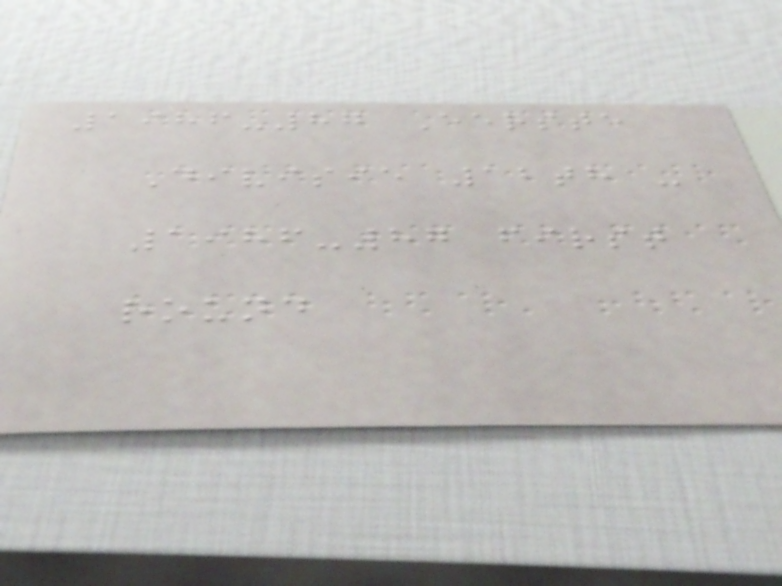1986-87 Eerste
Divisie 12th -
1986-87 first
round
